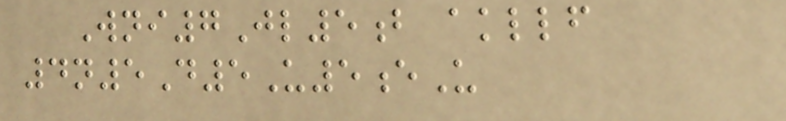Wni7Jl5b akllf
4n5D5U5eU
